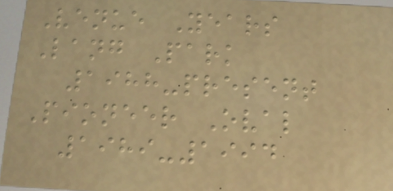Venue Years
Lang Park
1988-present
Pioneer Oval
1989-1994
